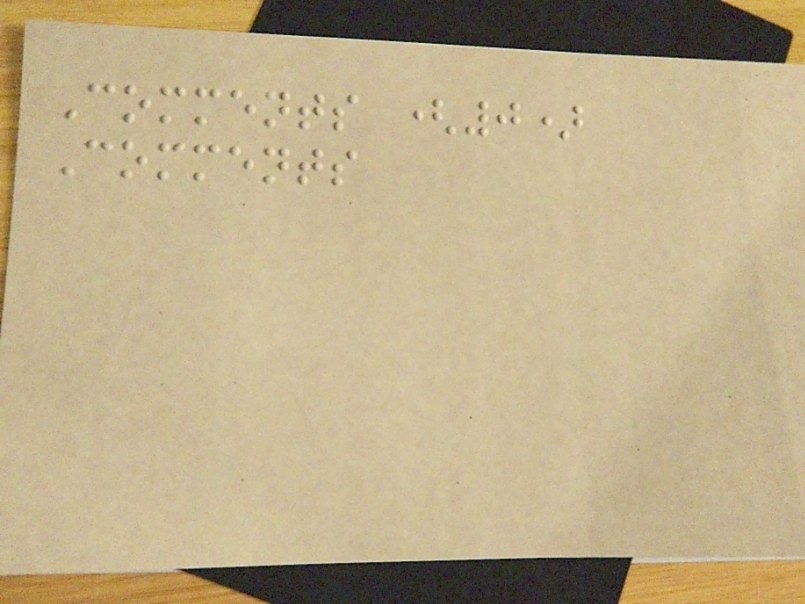Comments (0)
Comments
